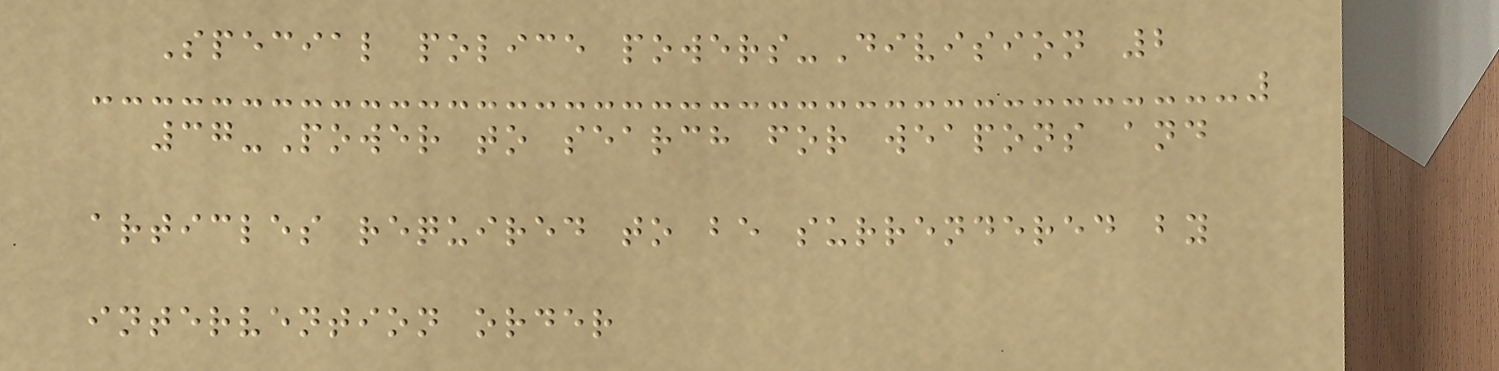Special police powers-Division 2
37-Power to search for weapons and
articles required to be surrendered by
intervention order
